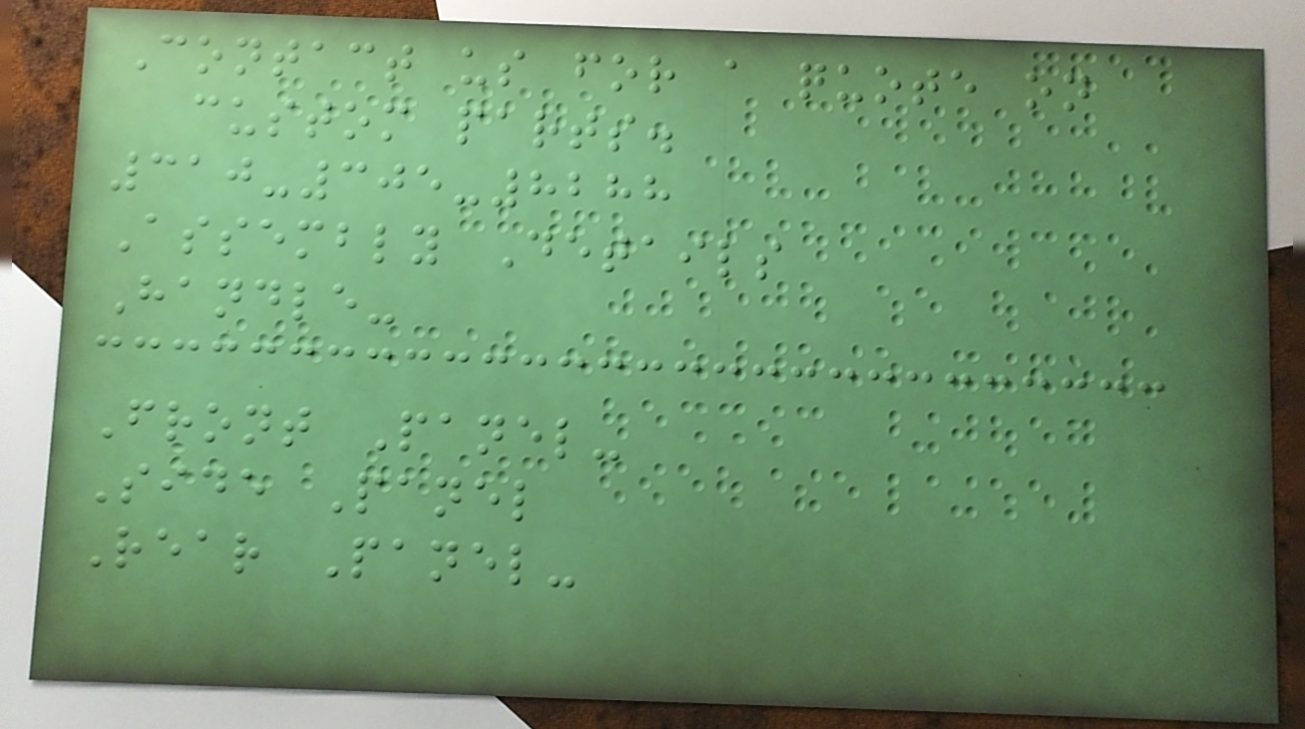Contact us for a quote on
custom parts.
310-305-8288
Assembly Details
Handle-
Front Panel-
Side Panel
Rear Panel-
